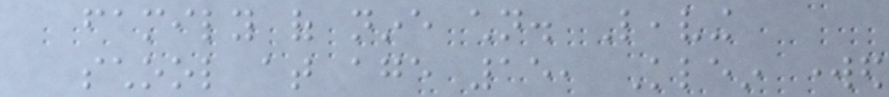family of nine children. Leaving
school at age 15, Klein worked
